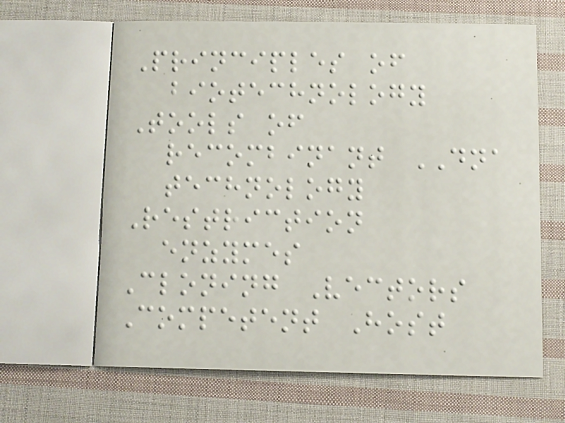Principles of
biotechnology
Tools of
recombinant DNA
technology
Restriction
enzymes
Cloning Vectors
Competent Host
